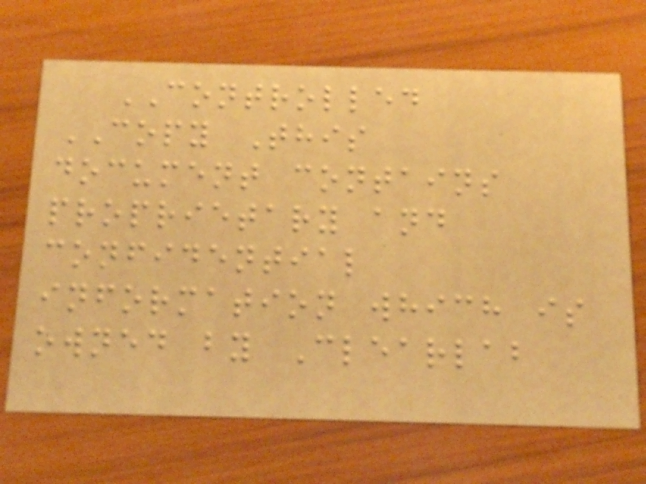CONTROLLED
COPY This
document contains
proprietary and
confidential
information which is
owned by Clearlab
